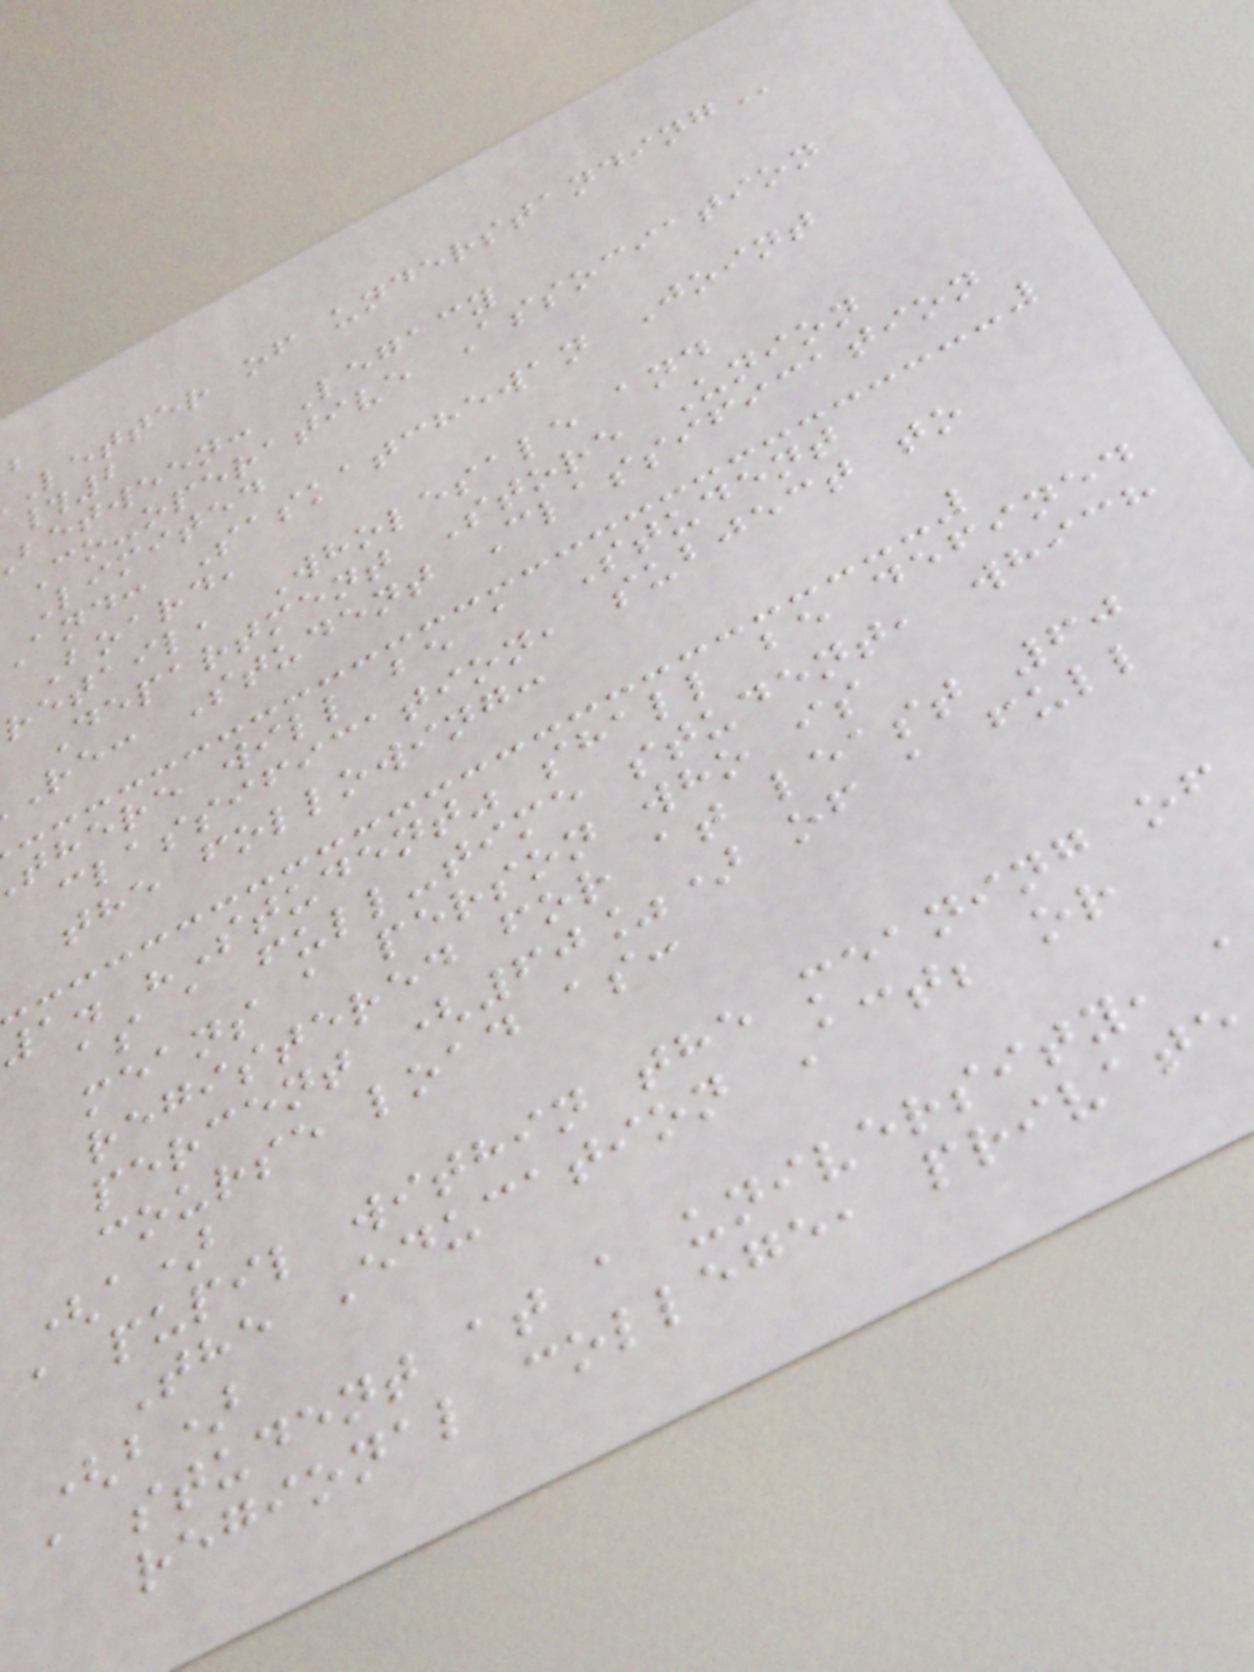letter of
#2
between: Legacy
Co-operative Association
Limited
and: Saskatchewan Joint
Board,
retail, Wholesale and
Department Store Union
re: Student Classification
there will be a Student
classification, subject to
the following:
1. "Student" shall be defined
as a full-time student, which
means a person who is
registered for at least 60
percent (60%) of a full
course load as:
(a)
a pupil within the meaning of
The Education Act; or
(b)
a student at a university,
regional college, private
